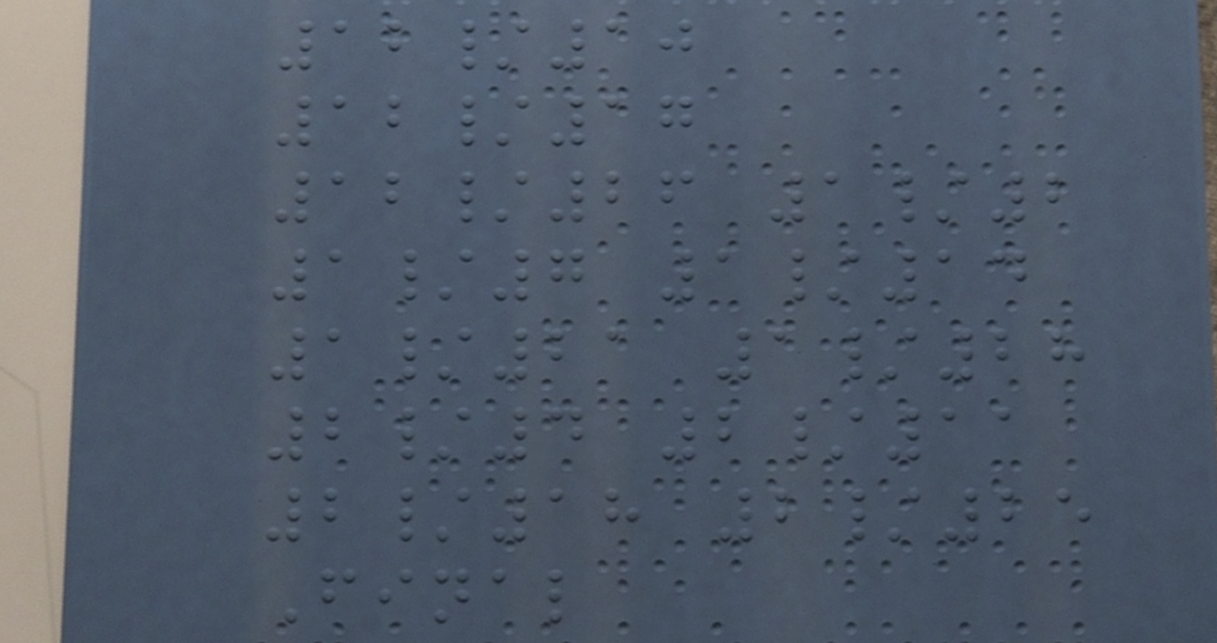12/10
12/17
12/26 1/2
1/7 1/14
1/21 1/28
2/4 2/11
2/18 2/25
Final
